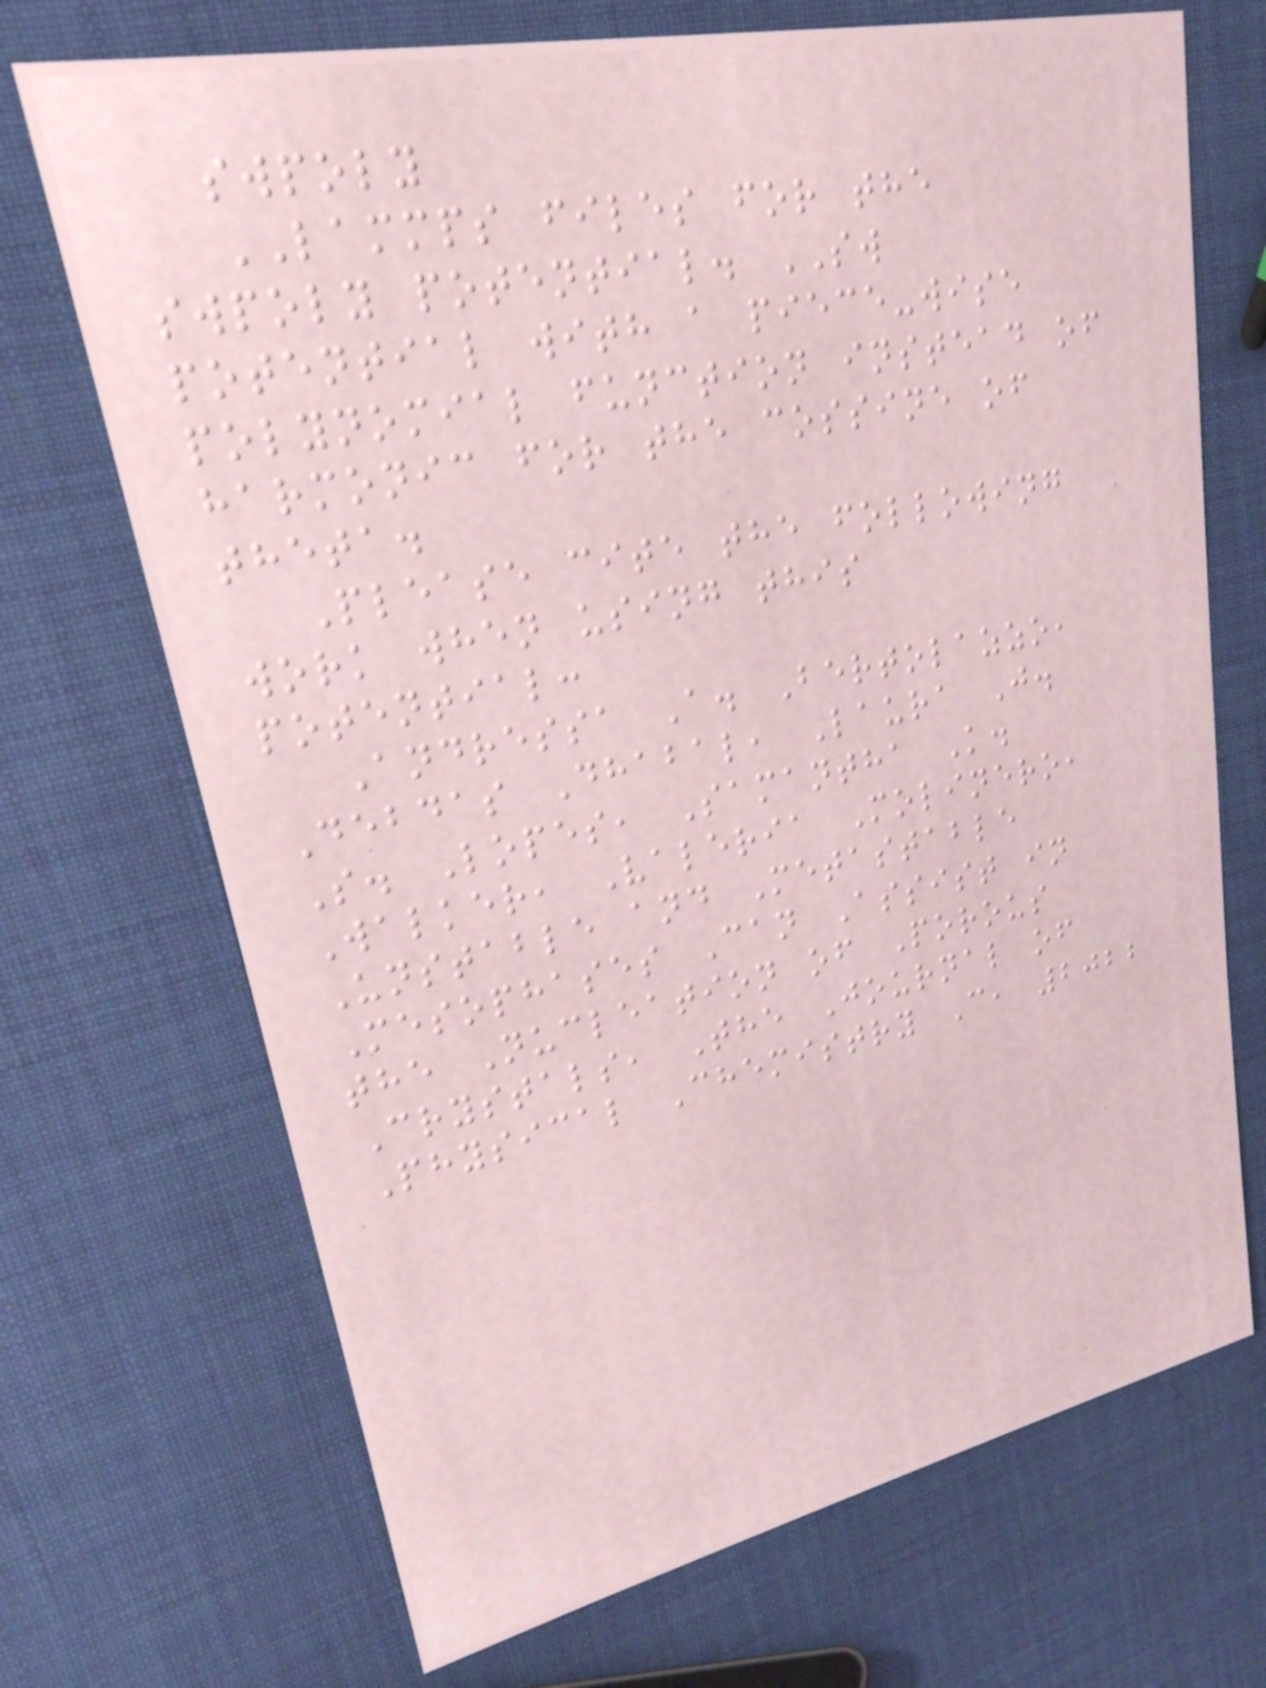swpoly
LAMMPS files for the
swpoly potential. SW
potential with a piece-wise
polynomial function instead of
harmonic for the cossine of
theta.
Please cite the following
work when using this
potential:
Andressa A. Bertolazzo,
Debdas Dhabal, Laura J.
S. Lopes, Samantha K.
Walker, Valeria Molinero,
Unstable and Metastable
Mesophases Can Assist in
the Nucleation of Porous
Crystals, The Journal of
Physical Chemistry C, 2022
